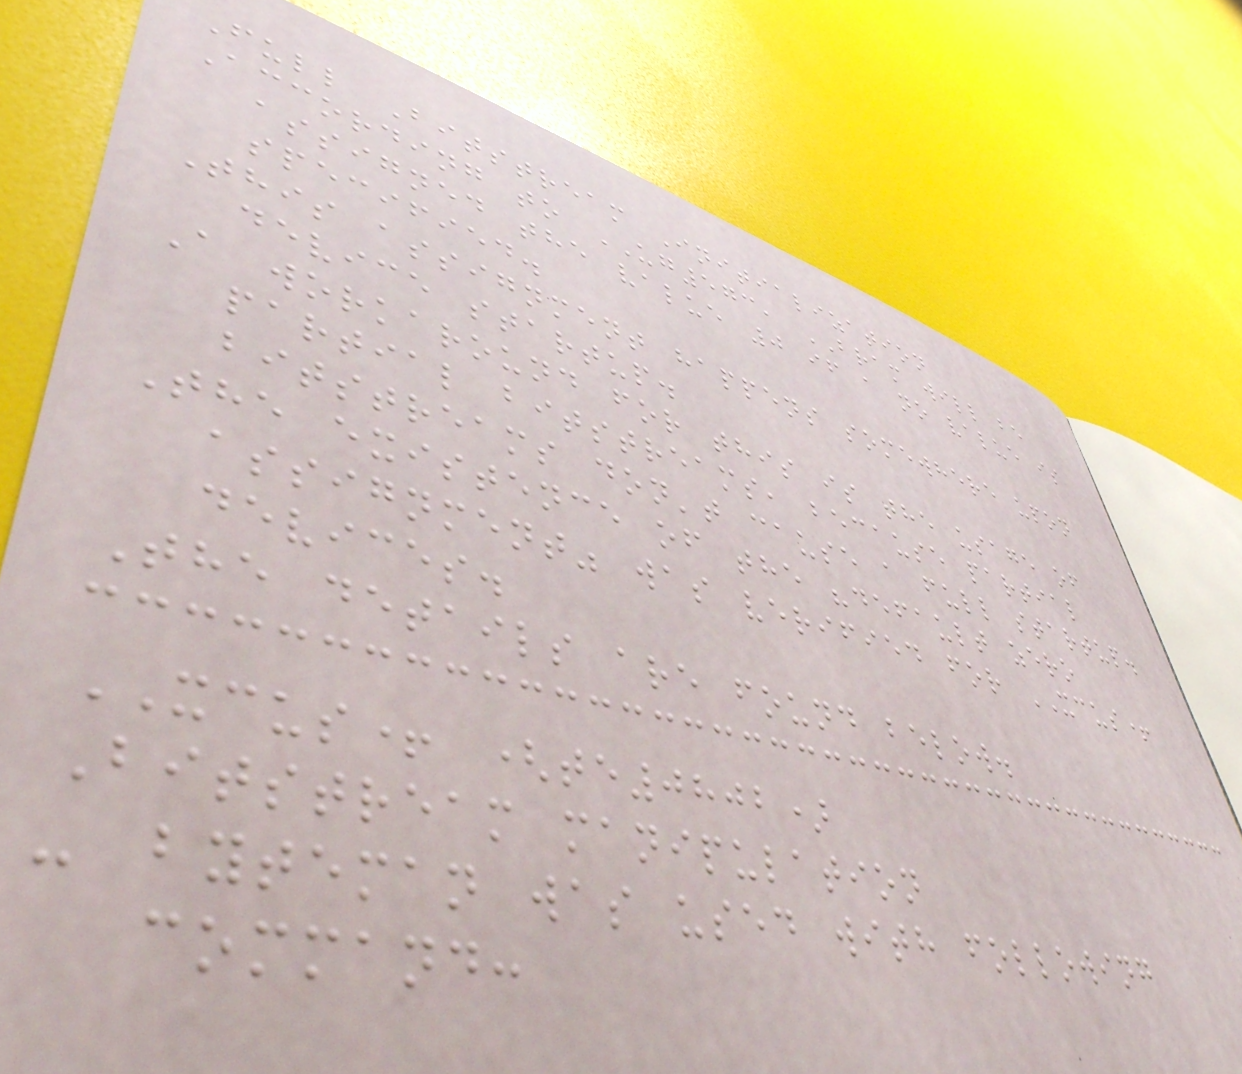Full Bitstream Initialization
According to UG573, BRAM will be
assigned the value 0 if a no value is
specified.
This assignment happens somewhere upon
device startup.
A workaround for this is the usage of
partial bitstreams, because partial
bitstreams don't cause a full startup.
The existence of the "default zero
assignment" was verified for XCUS+
devices.
The details are found below.
XCUS+ (te0802)
Bitstream manipulation
- byteman was used with following
command:
